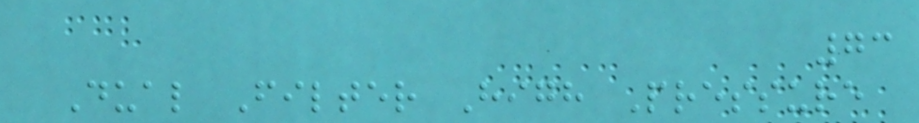73
Dual Filter High Pressure
